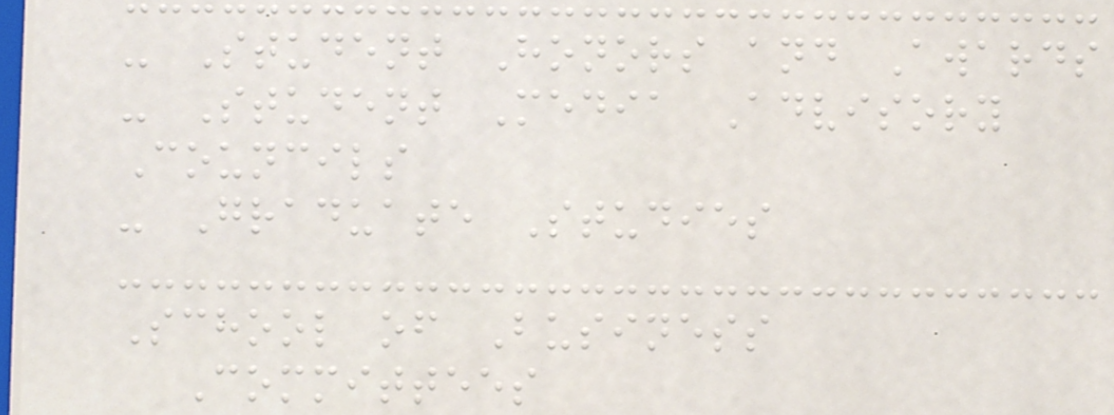- Student Honors and Awards
- Student Media Advisory
Councils
- Graduate Studies
School of Business
Committees
